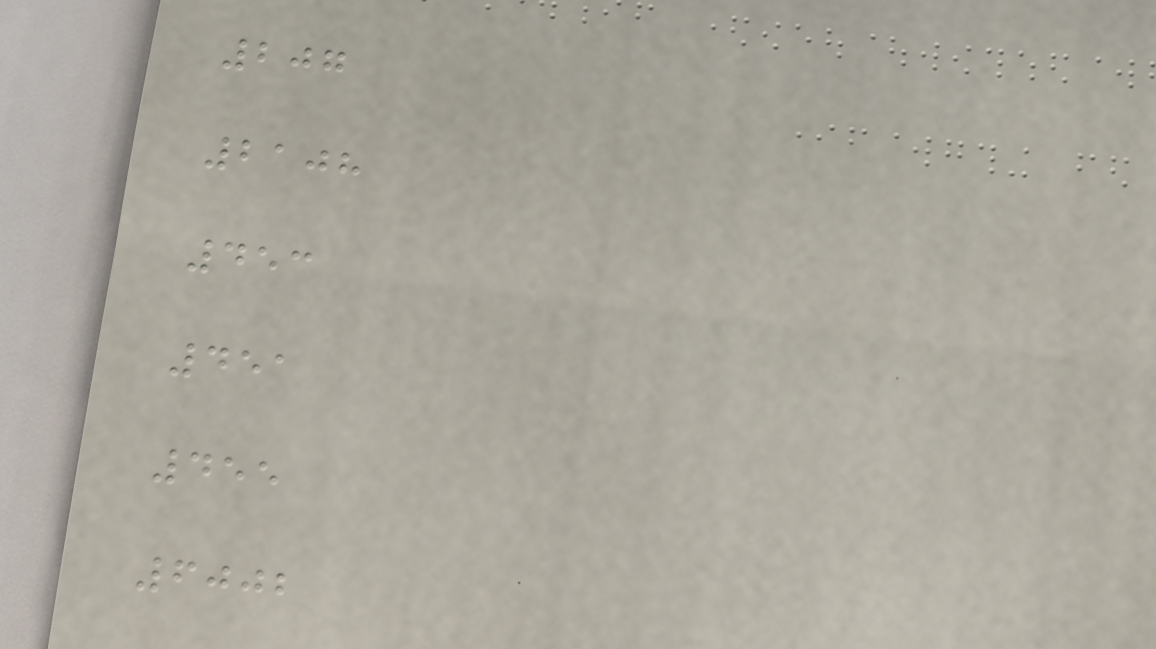207
2108
453
451
455
6002
